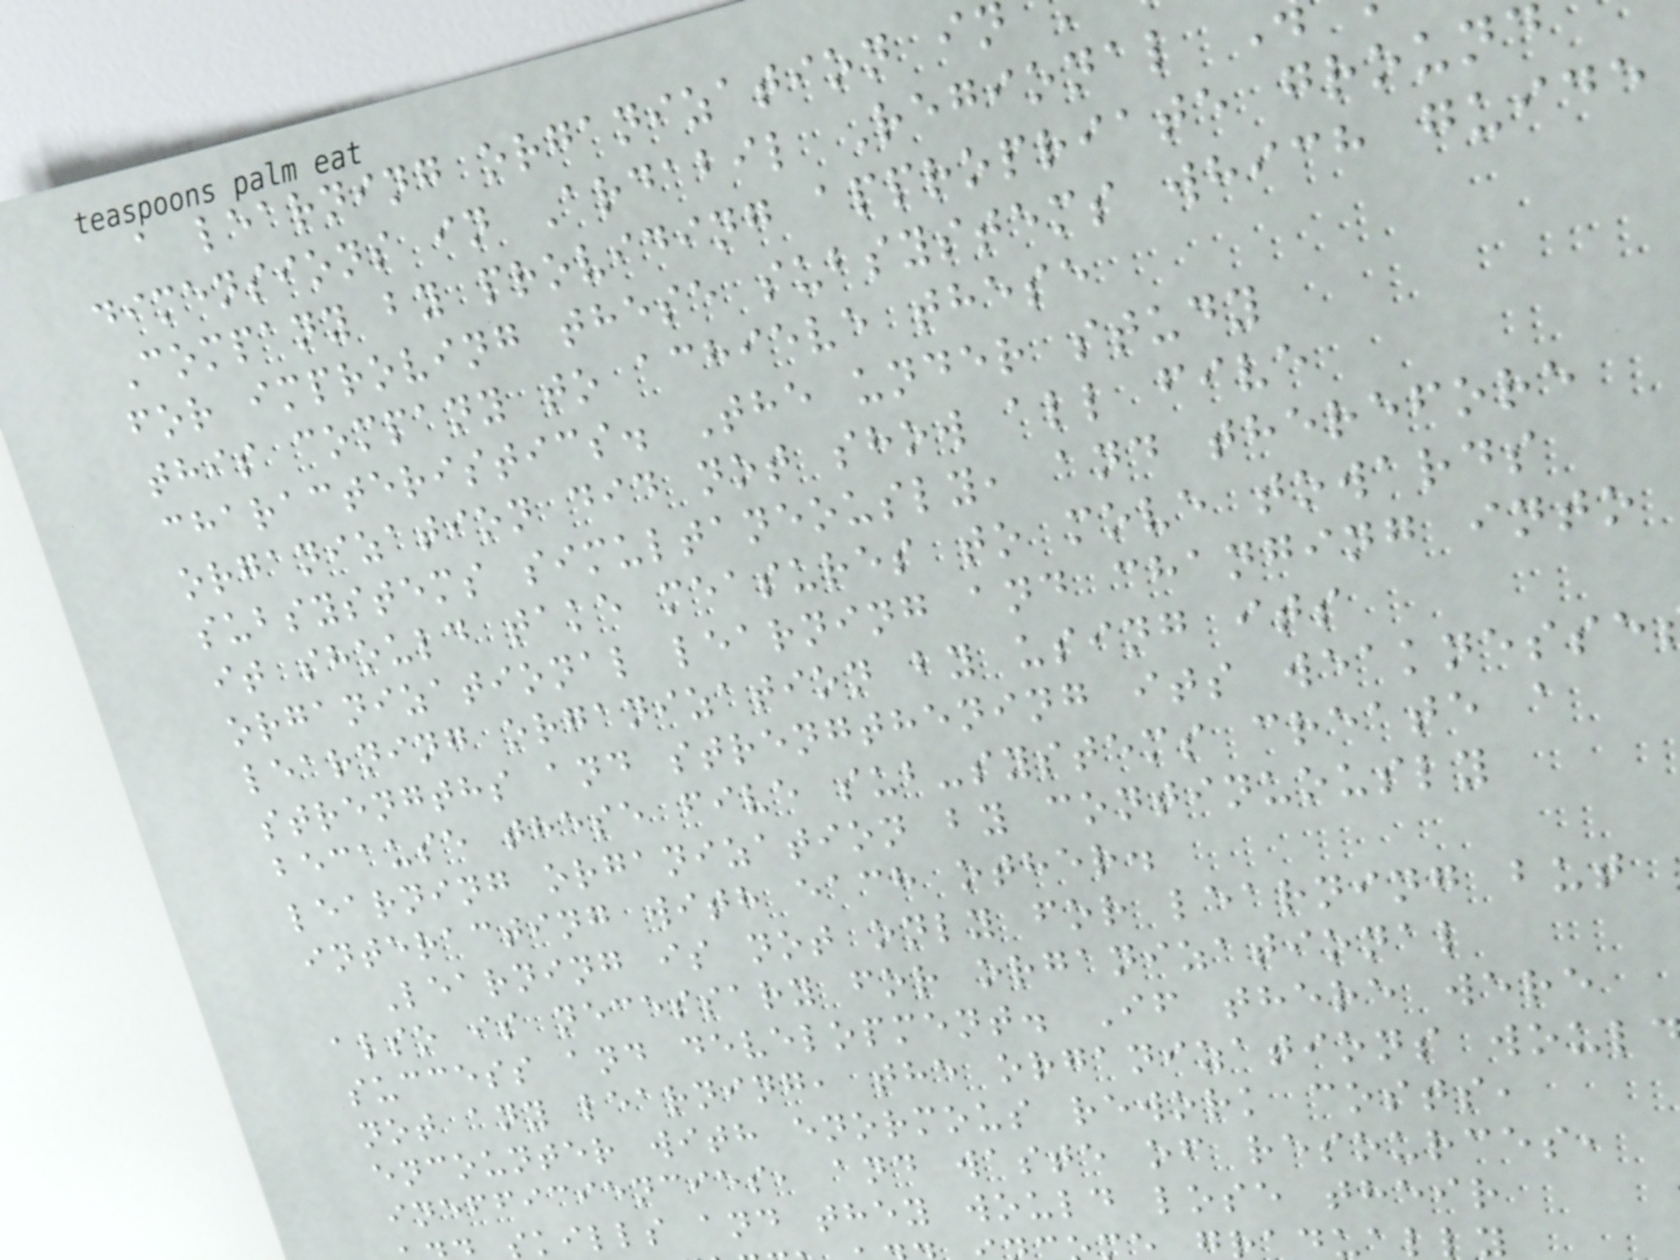a learning organization in
dimensions in Ardabil Regional
Company by providing appropriate ground
for improving these subsystems which guide
this company to achieve these
characteristics. The under study
organization did not show all five
subsystems simultaneously, and therefore
it should take measures to move towards
organizational learning and changing into
learning organization by using its
strengths and strengthening its weaknesse
because these five sub-systems create a
learning organization by continuously
interacting with each other.
Learning is not only for learning but
also is necessary for organizational
success and development. If there were
not any learning, the organizations woul
encounter with enormous rework costs,
inefficiencies, and waste of resources,
kills and they would lose their
